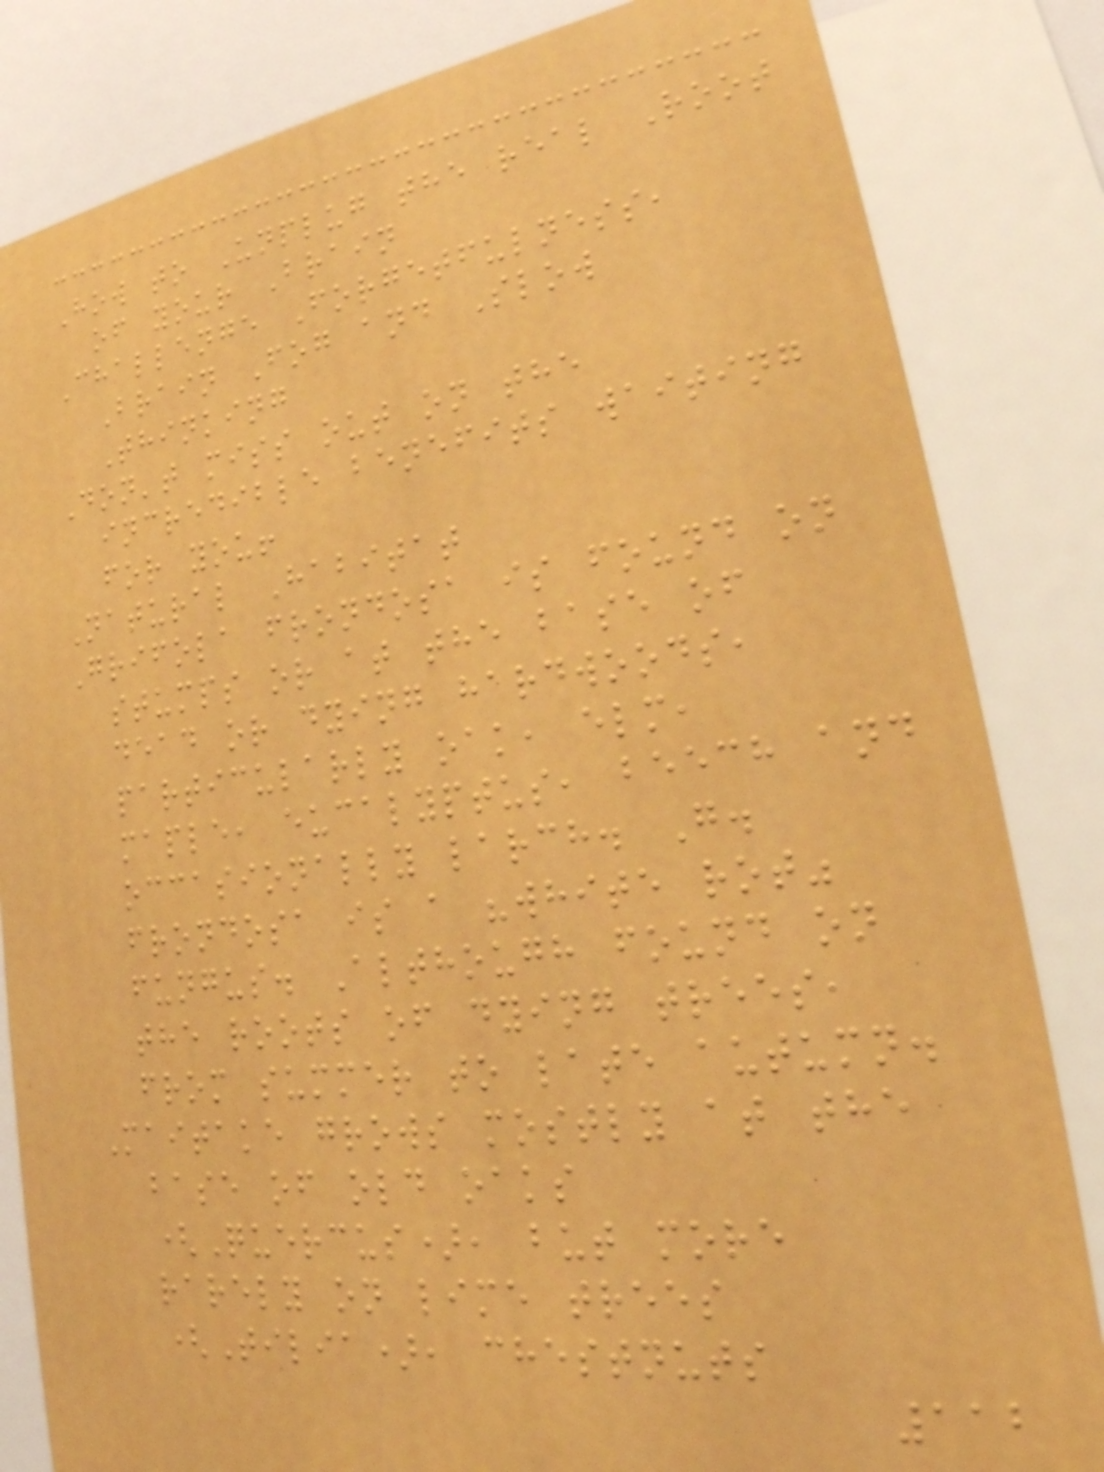How to Unplug the real Root
of your Brain
Challenge Forgetfulness,
Brain Fog and Slow
Thinking
Don't miss out on the
incredible benefits waiting
for you!
Natural Habitat
Grifola frondosa is found on
stumps or at the base of
dead or dying hardwoods,
particularly oak, elm,
maple, eucalyptus, beech and
occasionally larch. G.
frondosa is a "white rot"
fungus. Although found on
the roots of dying trees,
from summer to late autumn.
Maitake grows mostly at the
base of old oaks
(Quercus), but more
rarely on lime trees
(Tilia), chestnuts
112
